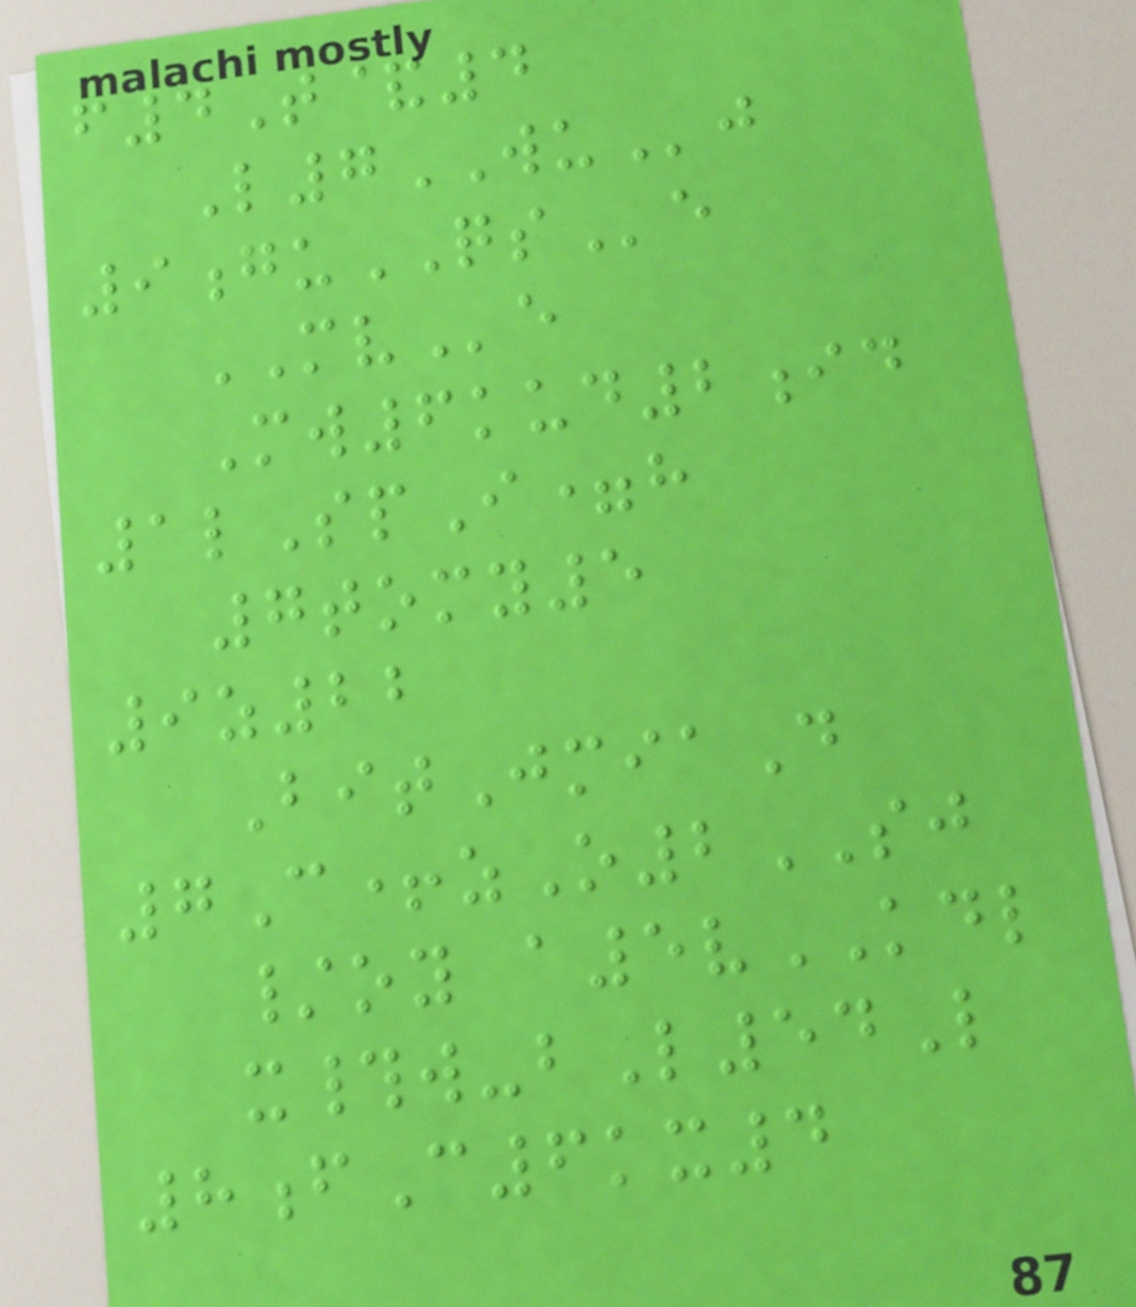f4T&4
L7WUj
9guQSe
MVe
Mw6kud2id
1lSpI=h
7tomy5
9z22
BitJmiaD
7C+zO2SJ
/oy a5vKDL
x#w-bL54L
8fC6kx4
